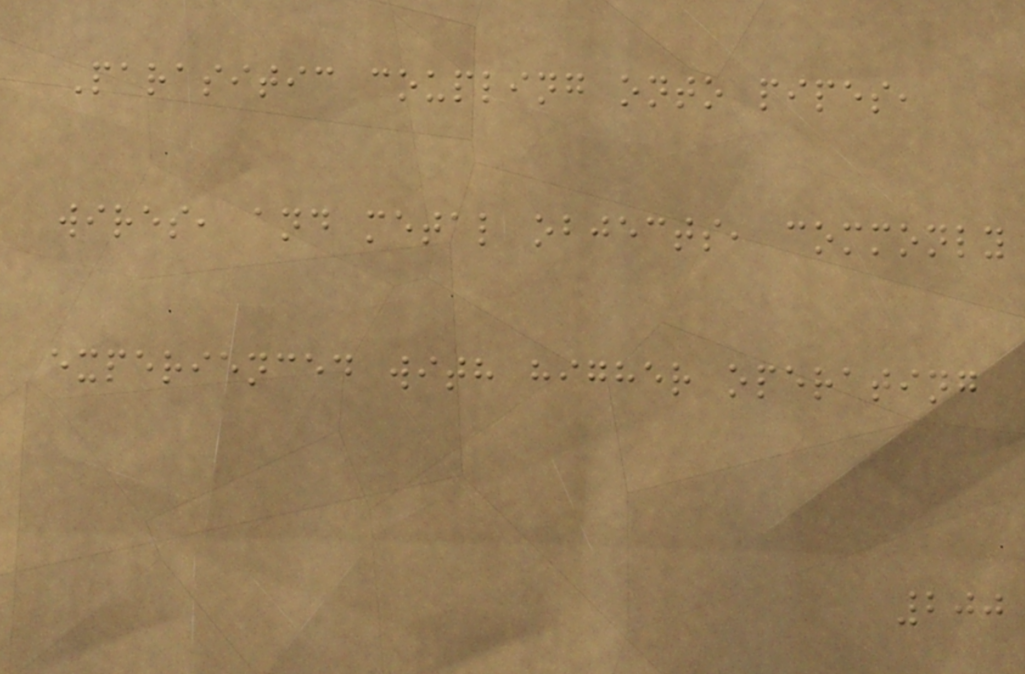Parasitic coupling onto pipes,
wires, and metal objects, commonly
experienced with higher operating
200
